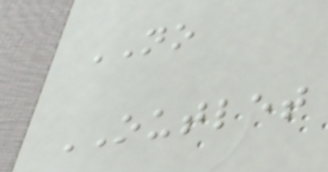NO
OUTLET
